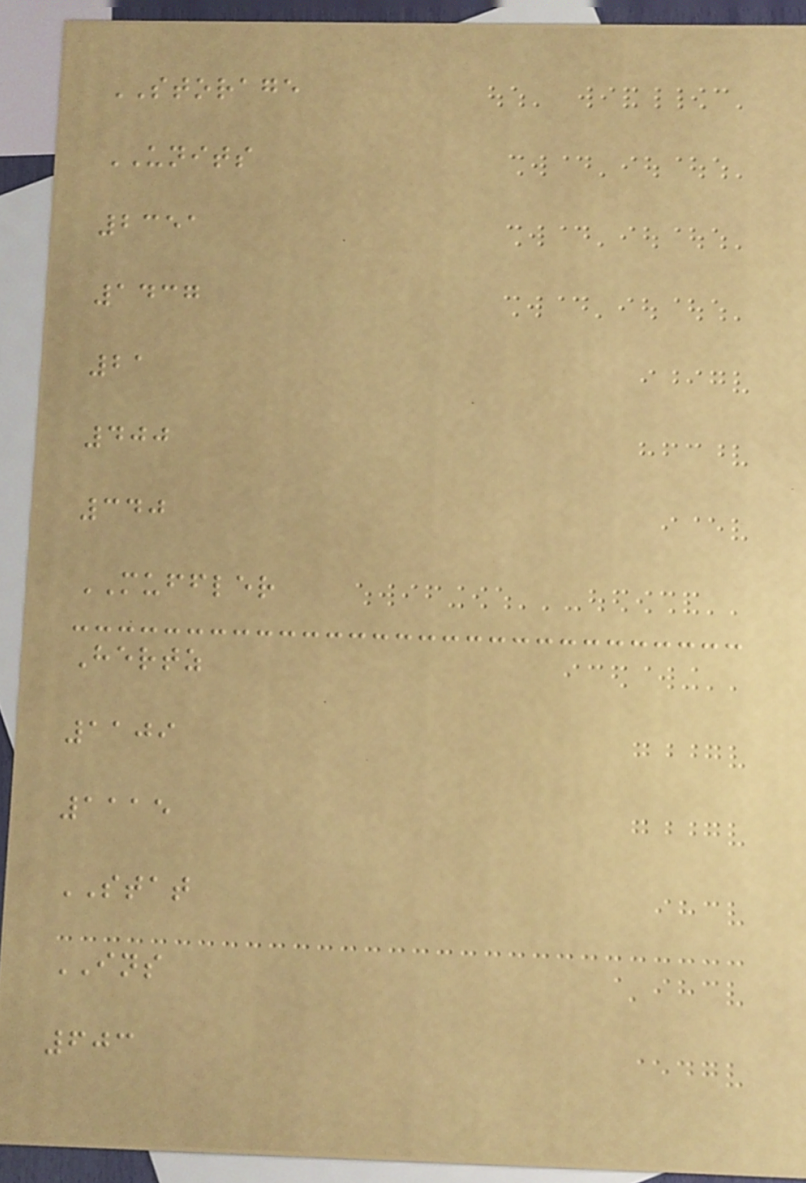STORAGE
UNITS
2351
1437
21
400
340
MUFFLER
Hertz
1109
1115
STAT
INS
603
